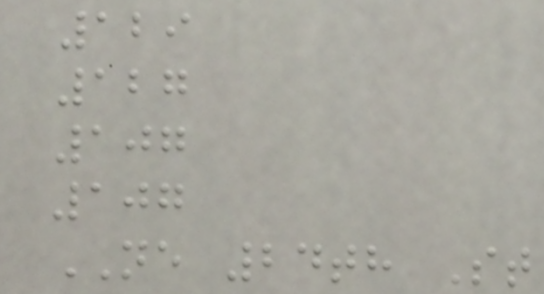129
127
107
107
NE 24th St
